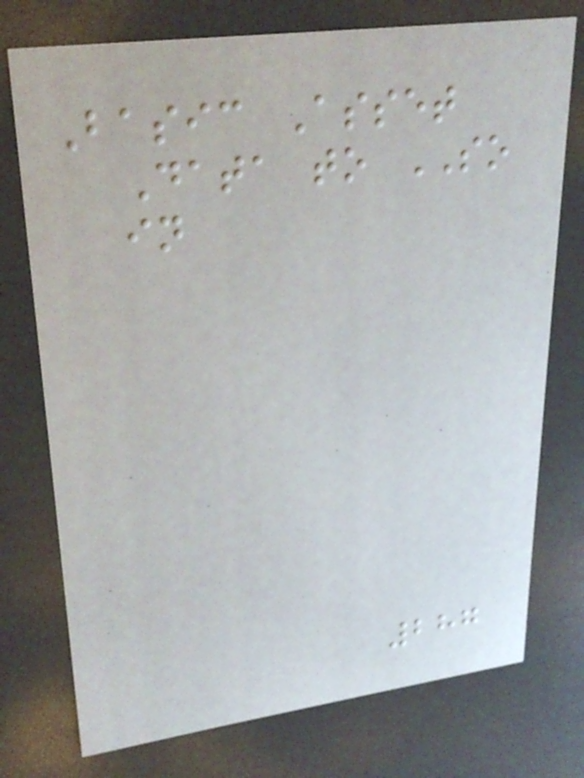Basic Asset
Data to SO
in
287
